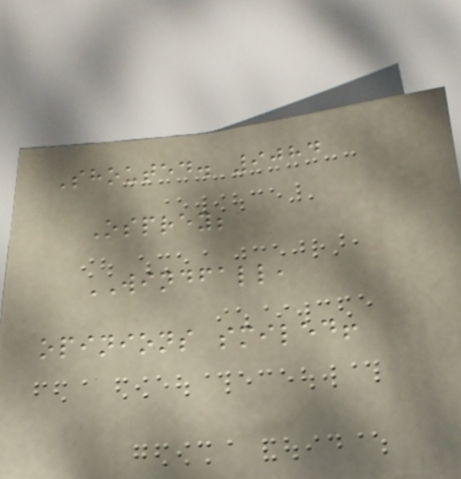Shouted. 9084
Osprey;
WINDFALL,
opinions smiled!
